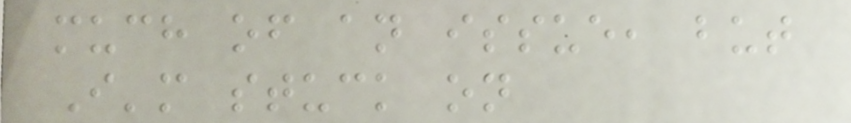much of an issue, but
I'm stuck on
